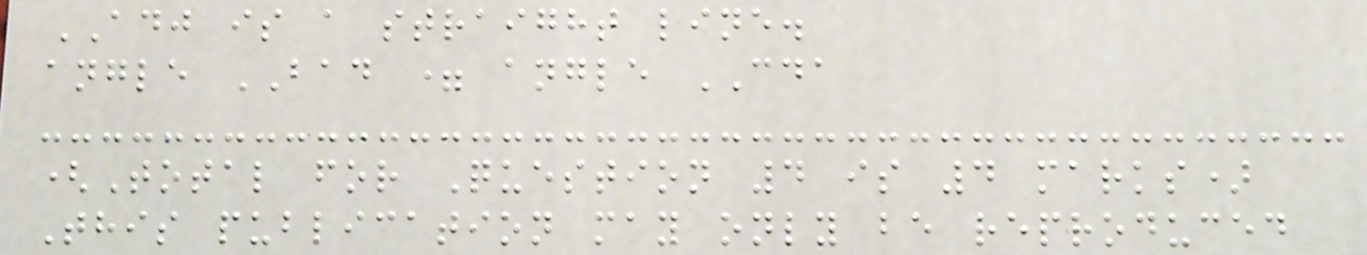ADJ is a straight line.
angle BAD = angle CDA
(Total for Question 4 is 4 marks)
This publication may only be reproduced
